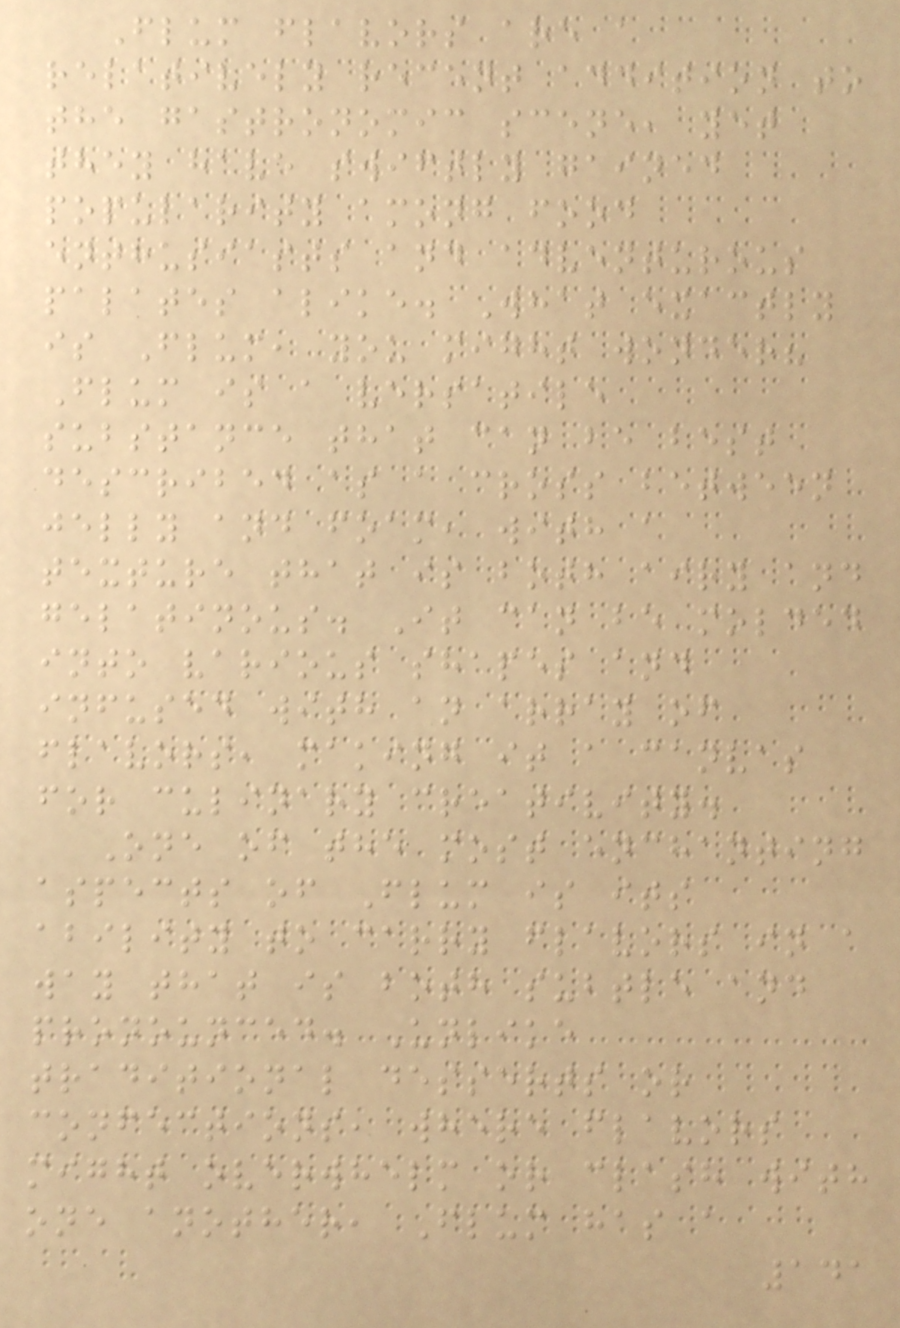Flum flavors are a
relatively recent addition to
the gastronomic scene, yet
they have swiftly gained
popularity among food
enthusiasts and adventurous
palates alike. What exactly
is Flum, you might wonder?
Flum is a versatile
substance that can be best
described as a cross between
jelly and foam, with a
texture that is both airy and
gelatinous. It can be molded
into various shapes and
infused with an array of
flavors, making it a canvas
for culinary creativity.
One of the most enchanting
aspects of Flum is its
ability to carry flavors in a
way that is both subtle and
pronounced. Unlike
traditional desserts or
confections, where flavors
might overwhelm or clash with
one another, Flum has a
141
